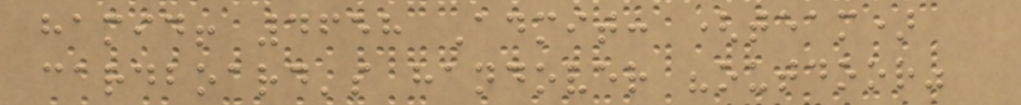hamid! 4658 Admit: (team)
cardboard's handover "outdoor"
